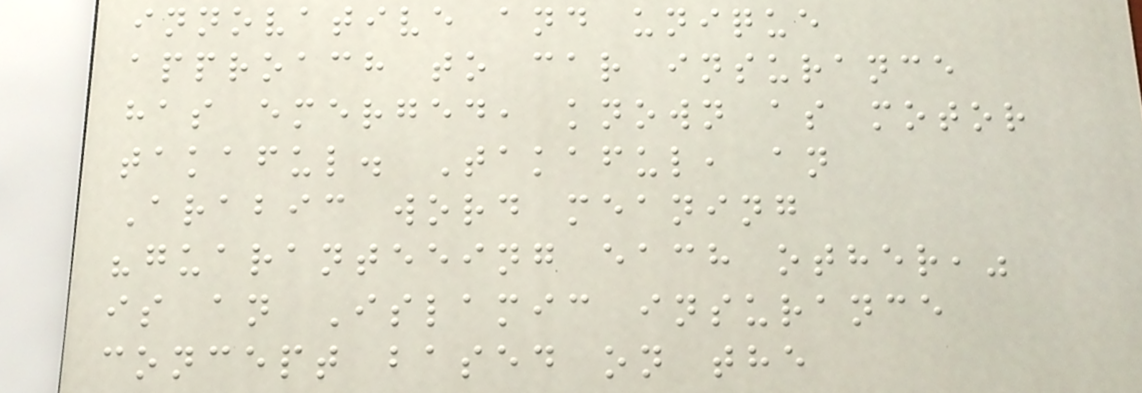innovative and unique
approach to car insurance
has emerged, known as motor
takaful. Takaful, an
Arabic word meaning
"guaranteeing each other,"
is an Islamic insurance
concept based on the
